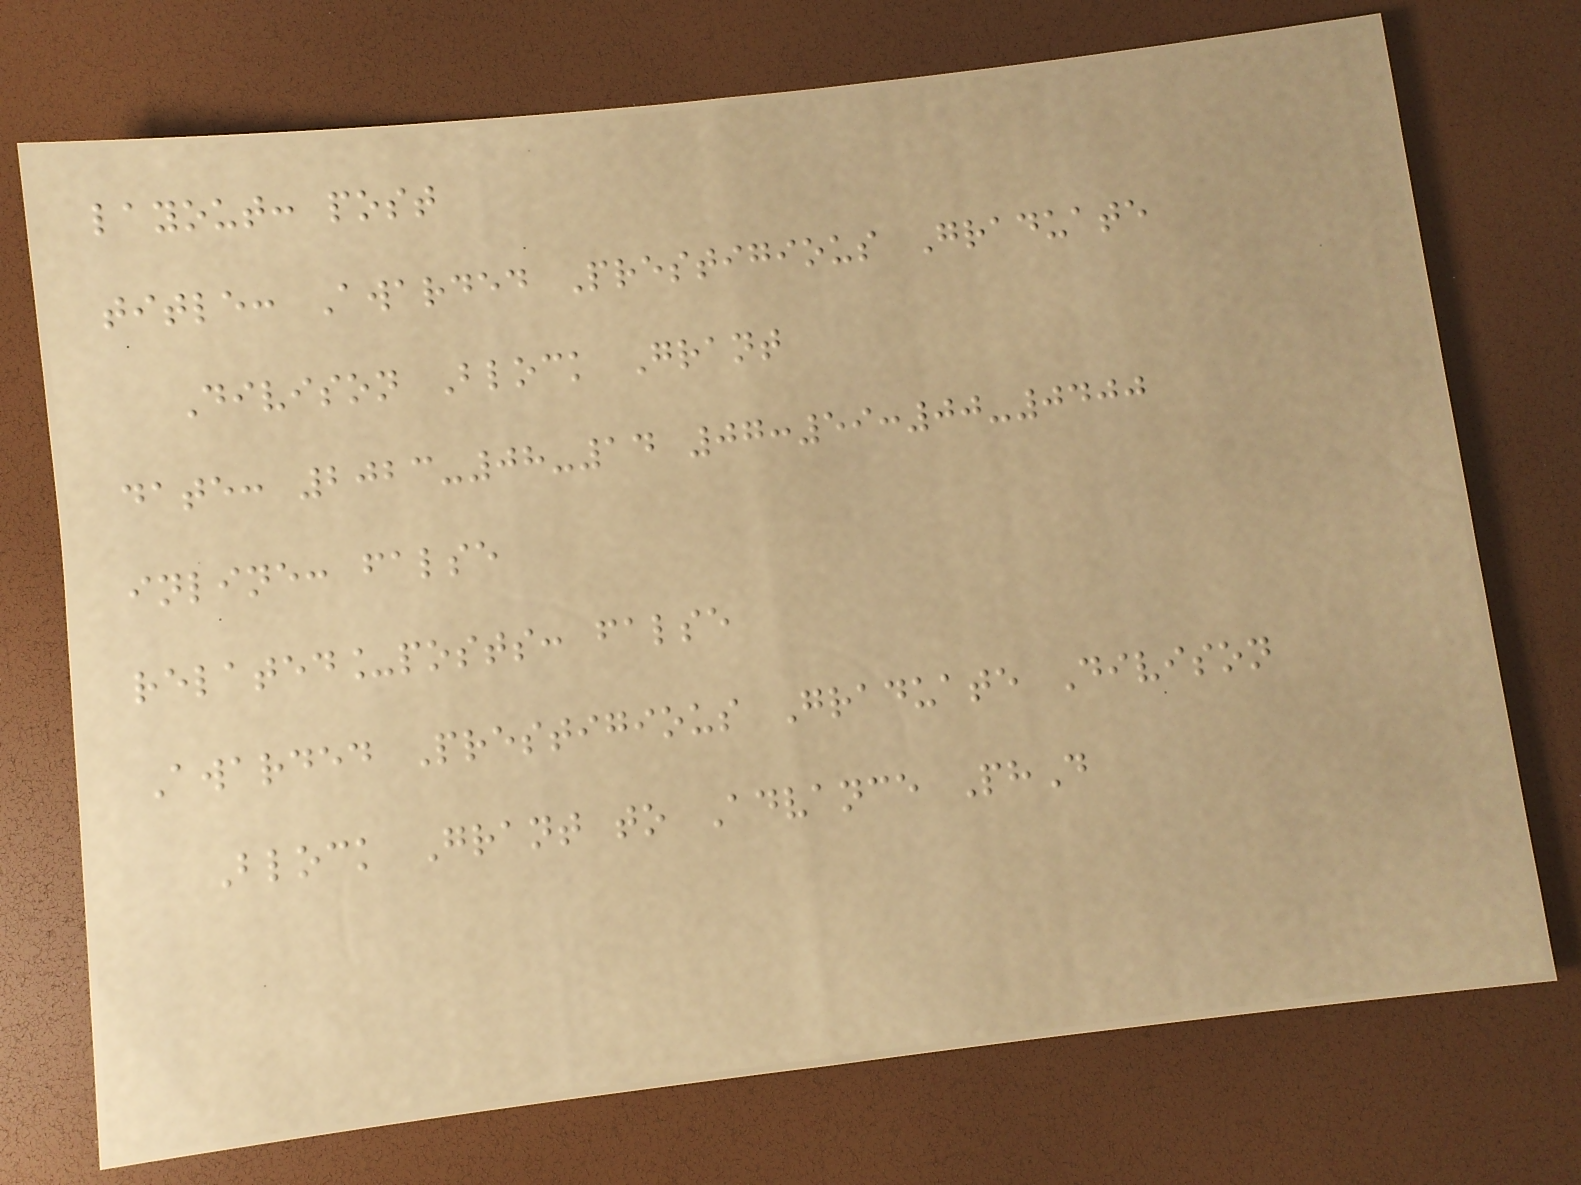layout: post
title: Awarded Prestigious Graduate
Divison Block Grant
date: 2023-08-14 07:59:00-0400
inline: false
related_posts: false
Awarded Prestigious Graduate Divison
Block Grant to Advance PhD
